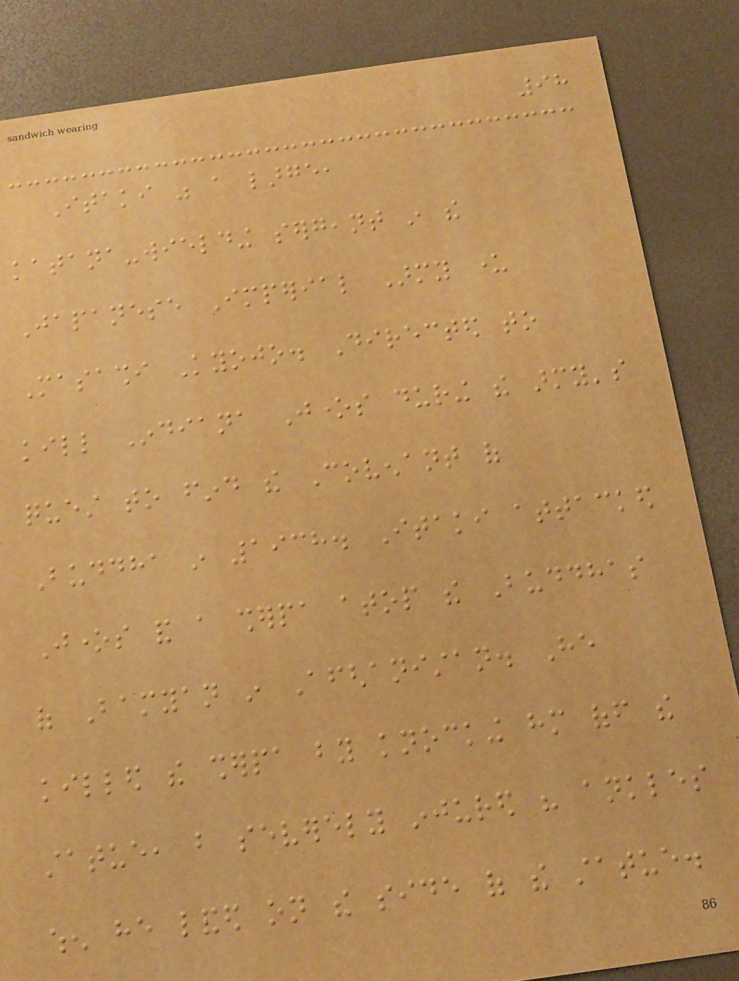98
Itaki was a large,
katana-wielding sergeant in the
Japanese Imperial Army under
Masashi Kyojo. Directed to
kill Indiana Jones during the army's
quest to find the Covenant of
Buddha in 1938. Itaki attacked
Jones and a sherpa atop the Buddhas
of Bamyan in Afghanistan. He
killed the sherpa by knocking him off the
statue, but severely injured his ankles
when he landed on the side of the statue.
